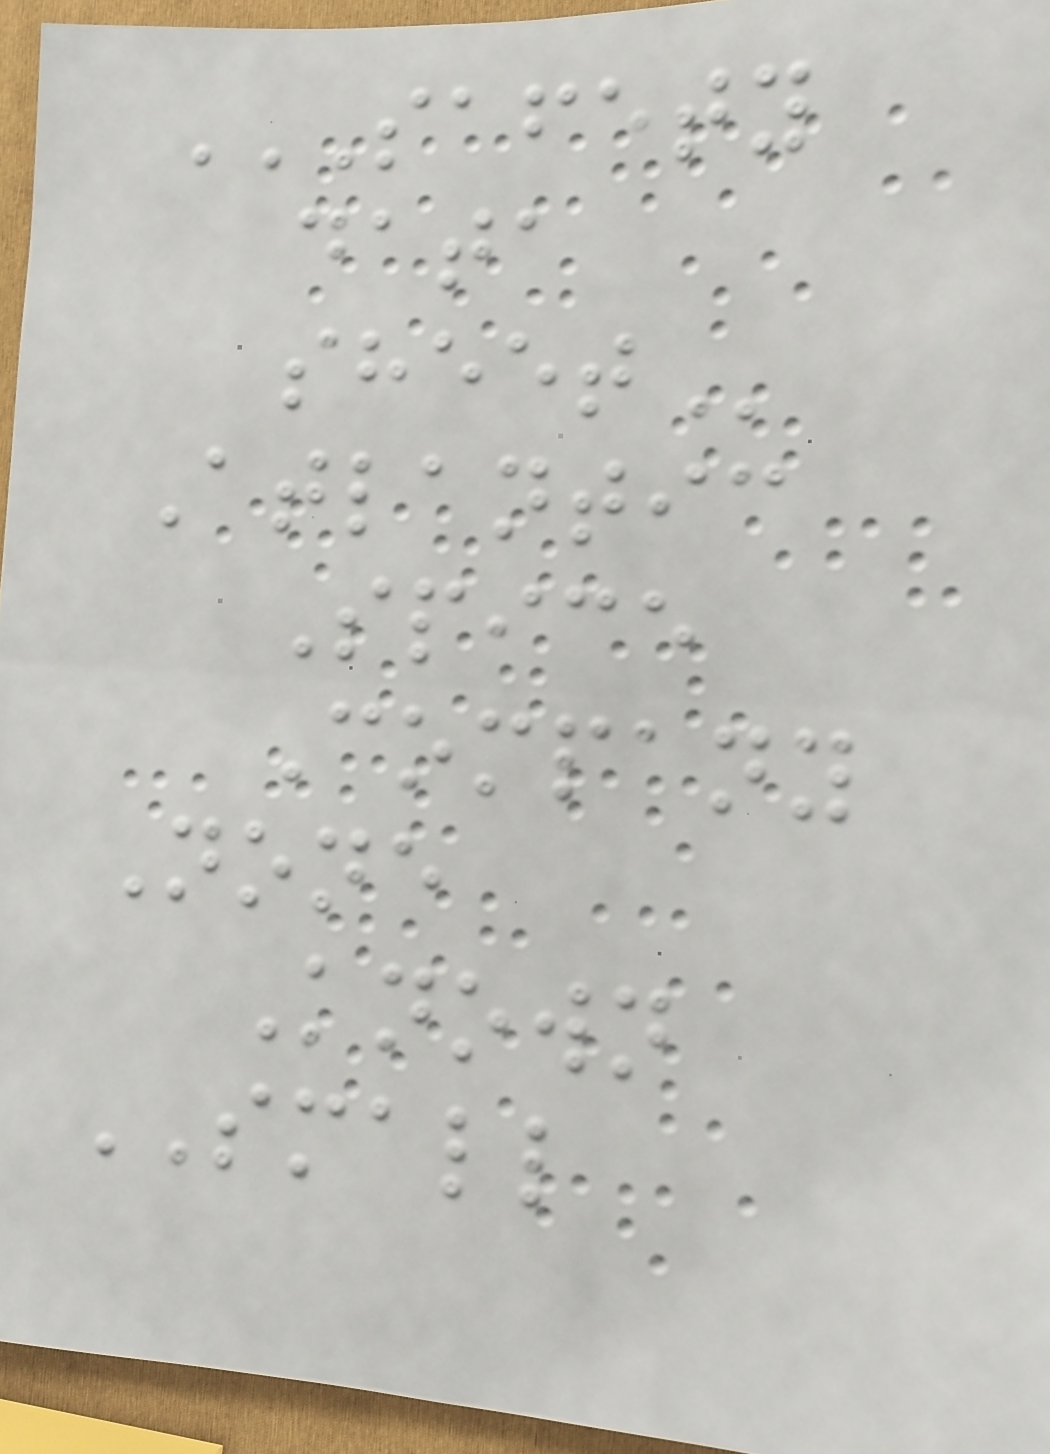SAFETY
DATA
SHEET
Atlantic
Spice
Company
None
Known
SMALL
